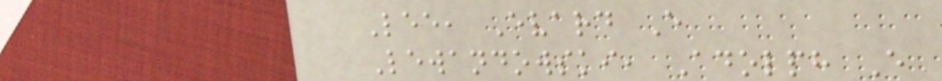Lee, Evard E
Lewandowski, Adolph E
